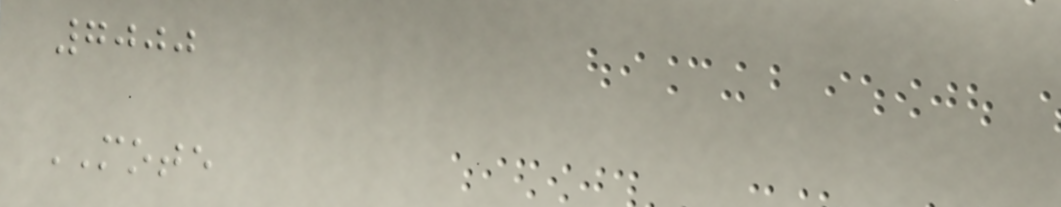7000
MOTE
